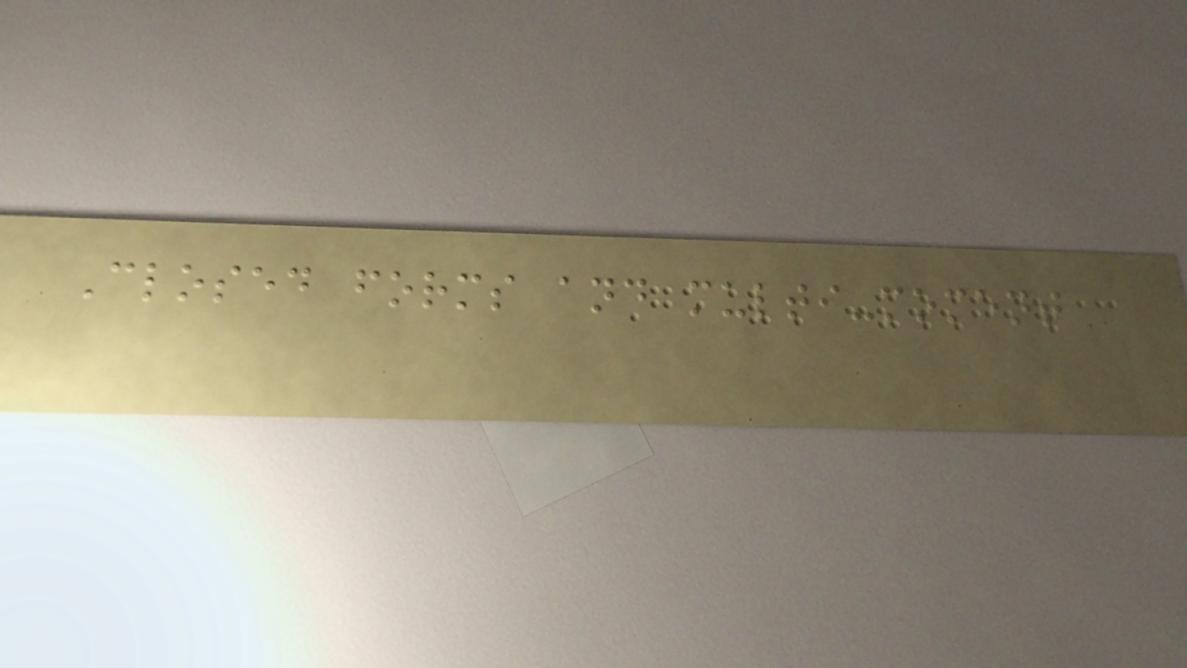Closed forms and multi-moment
